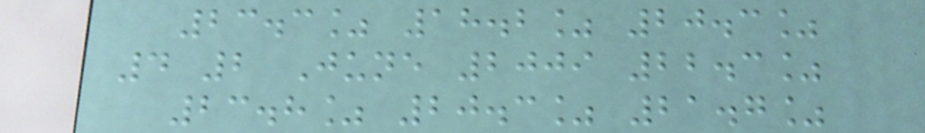23.3% 18.2% 20.3%
4 2 June 2009 22.3%
23.8% 20.3% 21.7%
